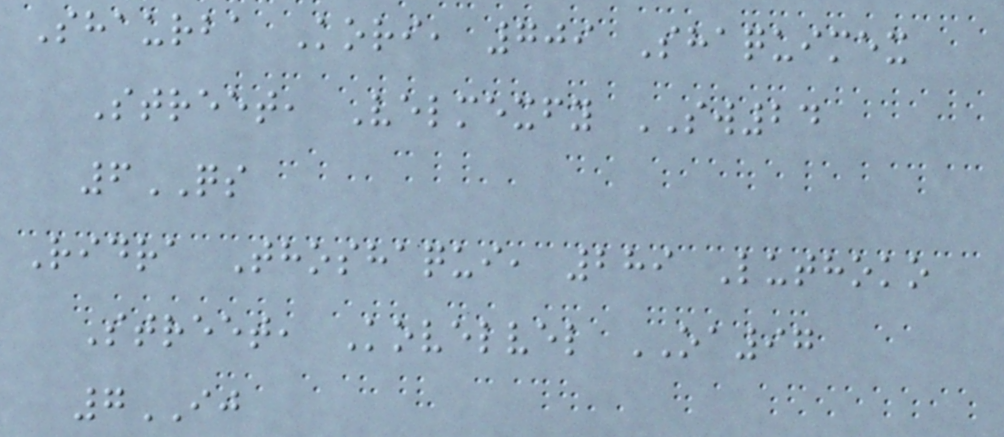Shaurba Kori, 709 Shaquimex
Street, Velmexfy SW24
6QS
Ridra Thoshaqui, 289 Luthoko
Street, Kovelvel OA97
7IJ
